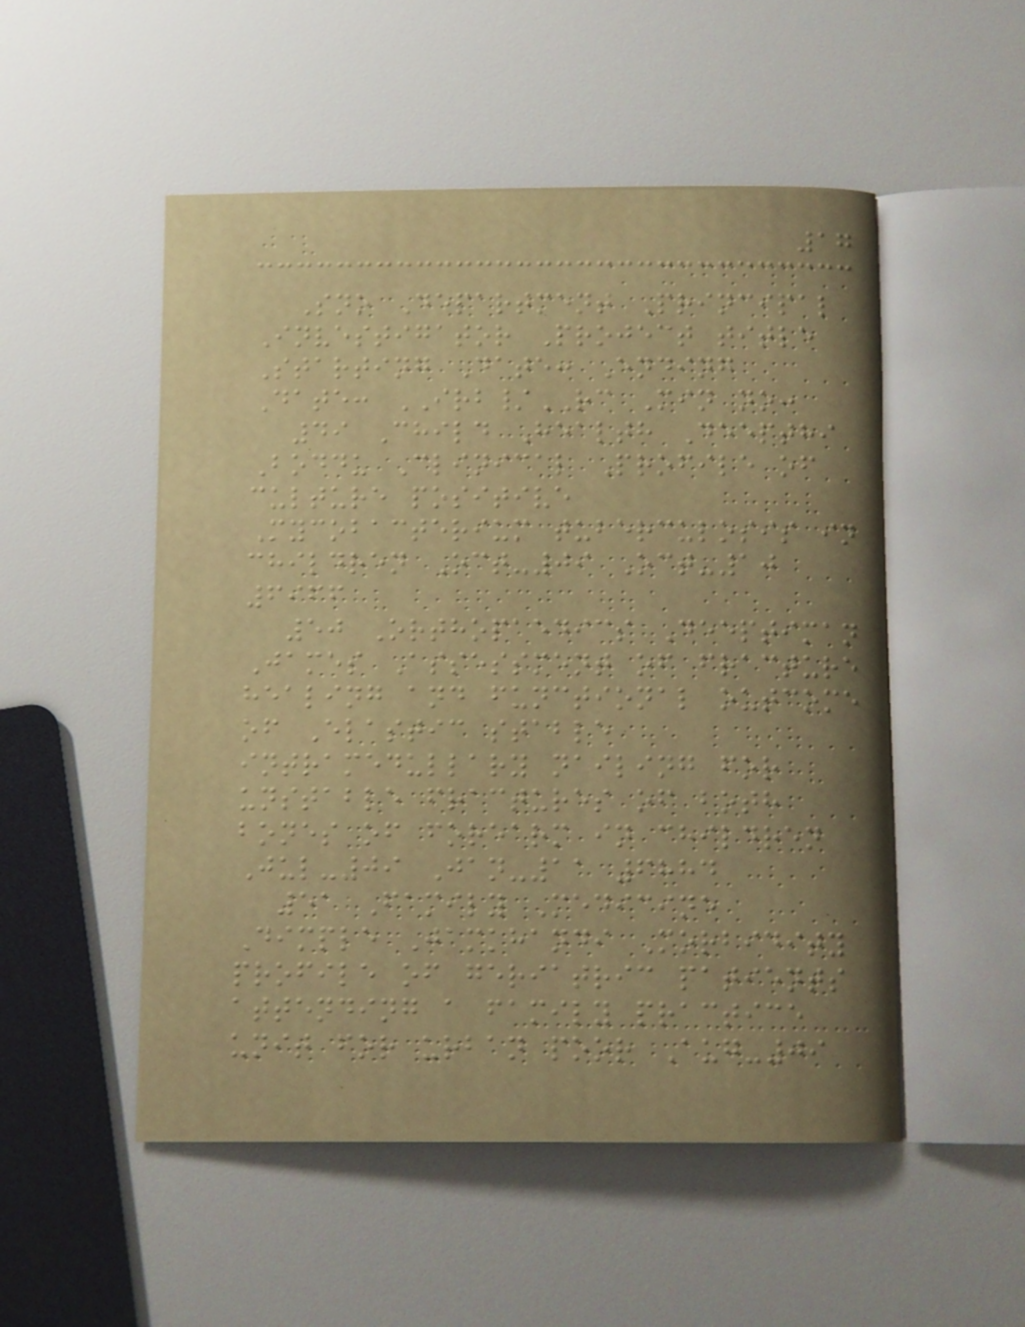17
Sno Department Principal
Investigator Project title
Starting Date: Ending
Date: IRB/RC Min no:
49 Child Health Deepthi
Boddu Clinical Profile of
culture positive
Mycobacterium tuberculosis in
children Oct-09 Oct-10
6966
50 Orthopaedics Deeptiman
James Assessment of fracture
healing and functional outcome
of Elastic stable
intramedullary nailing for
unstable fractures of both
bones of forearm in children
Jul-09 Jan-11 6884
51 Family Medicine
Dimple Jamkhandi Morbidity
profile of geriatric patients
attending a family practice
unit for urban poor Aug-09
